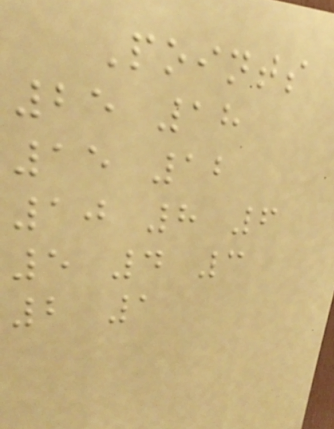Points
25 18
15 12
10 8 6
5 4 3
2 1
